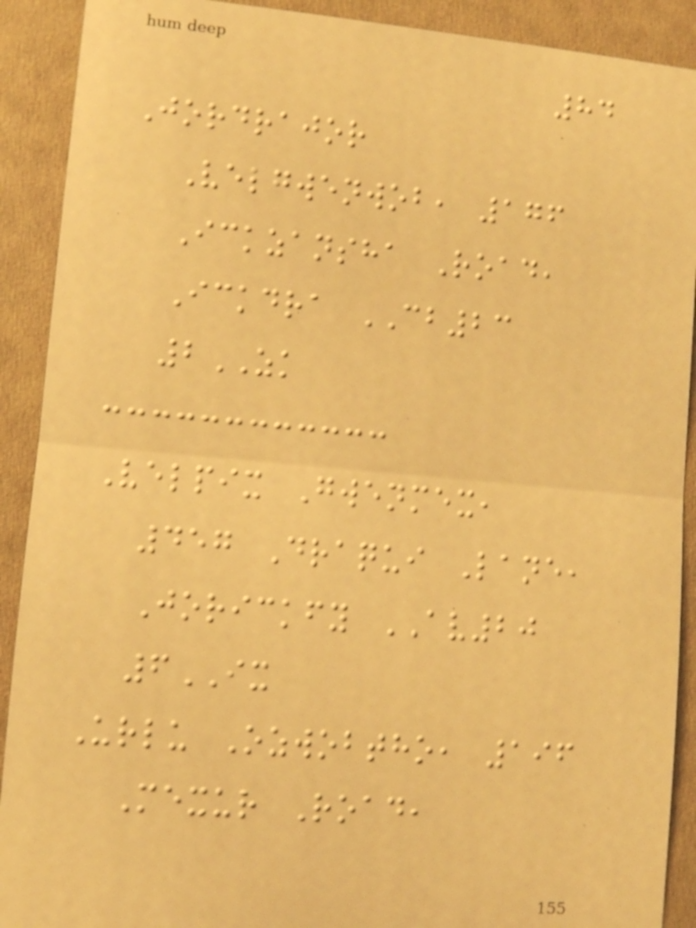84
Jordrajor
Velgwenwob, 176
Ickzansha Road,
Ickdra CB23
2ZK
Velpix Gwenmex,
457 Draqui Lane,
Jorickfy AV20
6IX
Urlu Ozwobtho, 196
Mexur Road,
